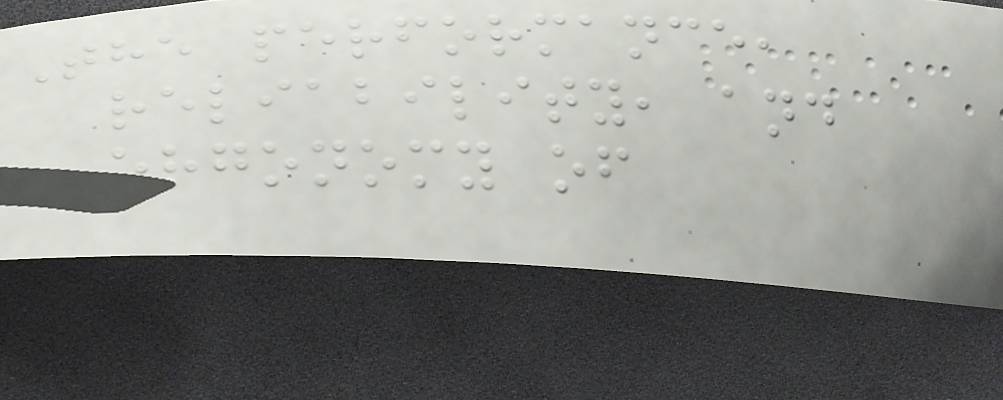The performance,
reliability, and
ergonomy of
